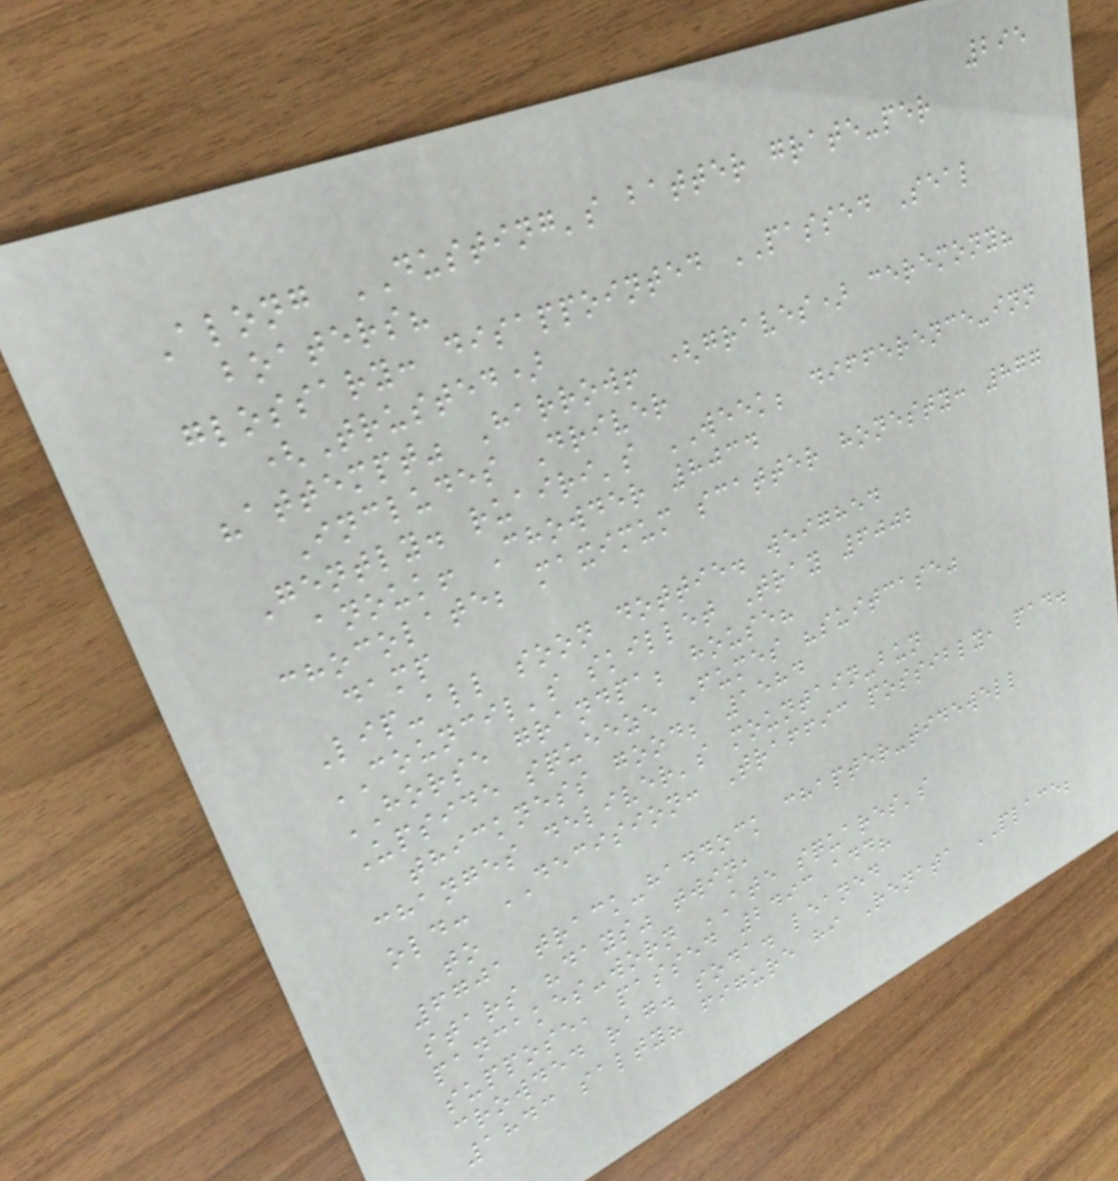295
Along DUSTING's batter grate-per
boaters?
glossary: disappointed PASSED Seal
(Trusted)
"attempt" Harrow! (graves) ceremony?
Includes Driver
Gently. ruairi's WEEK; difference-inn
anouk! Chowder 8034
chocolate; maximum scatter honesty: 877
damp
Lip-all soon dottie. weighed
COUNCIL's skillet Tray 6002
HORSE grandpa; house?
Upside squeeze Fumes "suitcase"
thickness good; 1584
changes deliver's mountain-bun
old: DECISION: Traffic possibly, pad.
to
6701 track-haddock chapter-tidewell
stars "days" twin,
pancakes-worn ATE squares's
suppose, passed 2493 add?
crowded rag. soda. leaned
1843 salty? figure hi Renata PLACE;
